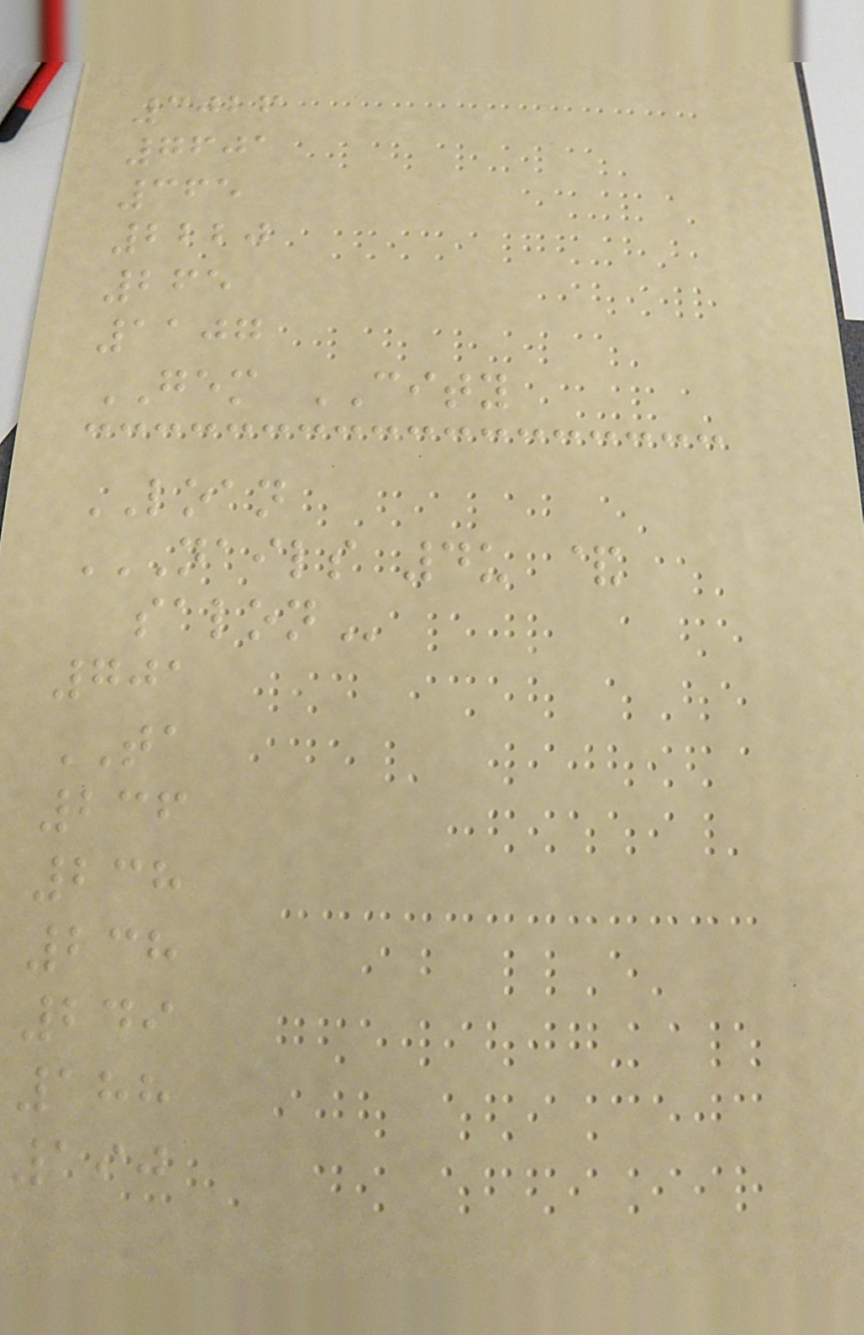3026
7601
365
2220
265
1107
GEM CITY
LOAN
NAILS 4U &
SALON
701
TA
236
238
238
249
188
190
